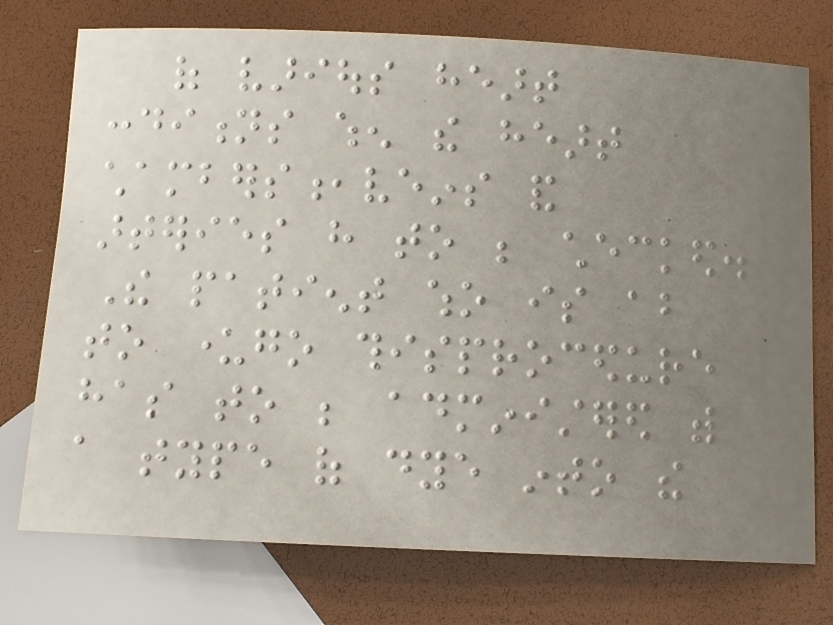of various heart
conditions when the heart
chambers,veins and
arteries have to be checked.
The patient who is about
to undergo thisprocedure
has to be administered with
a type of dye into the
